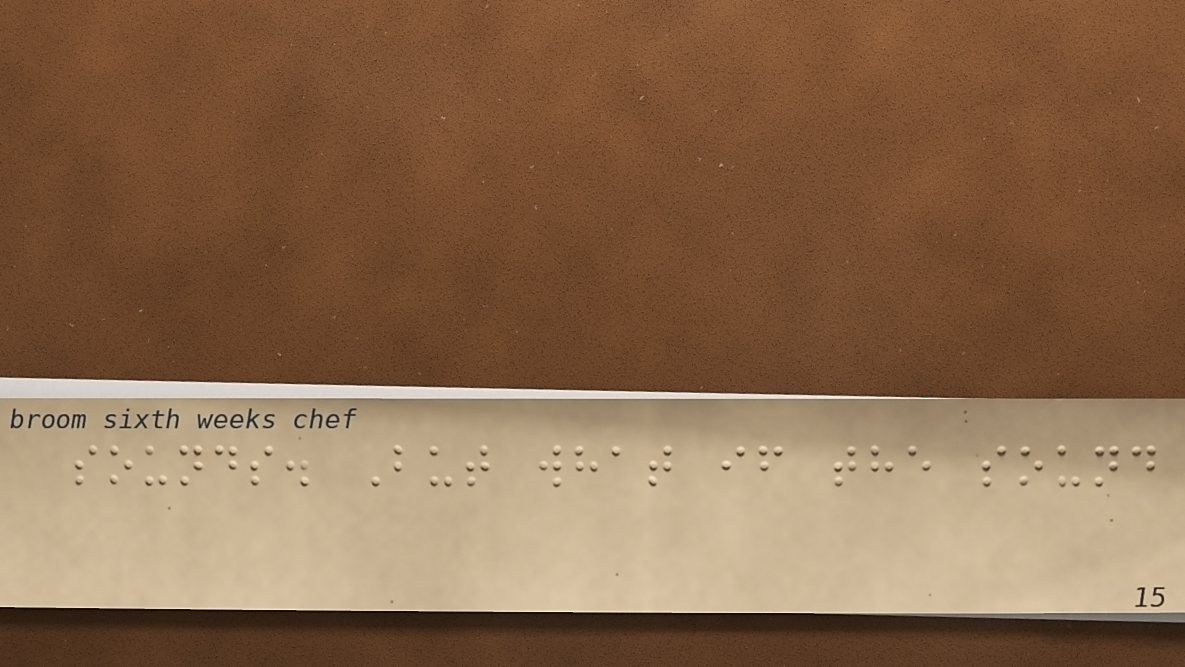sounds. But what if the sound
